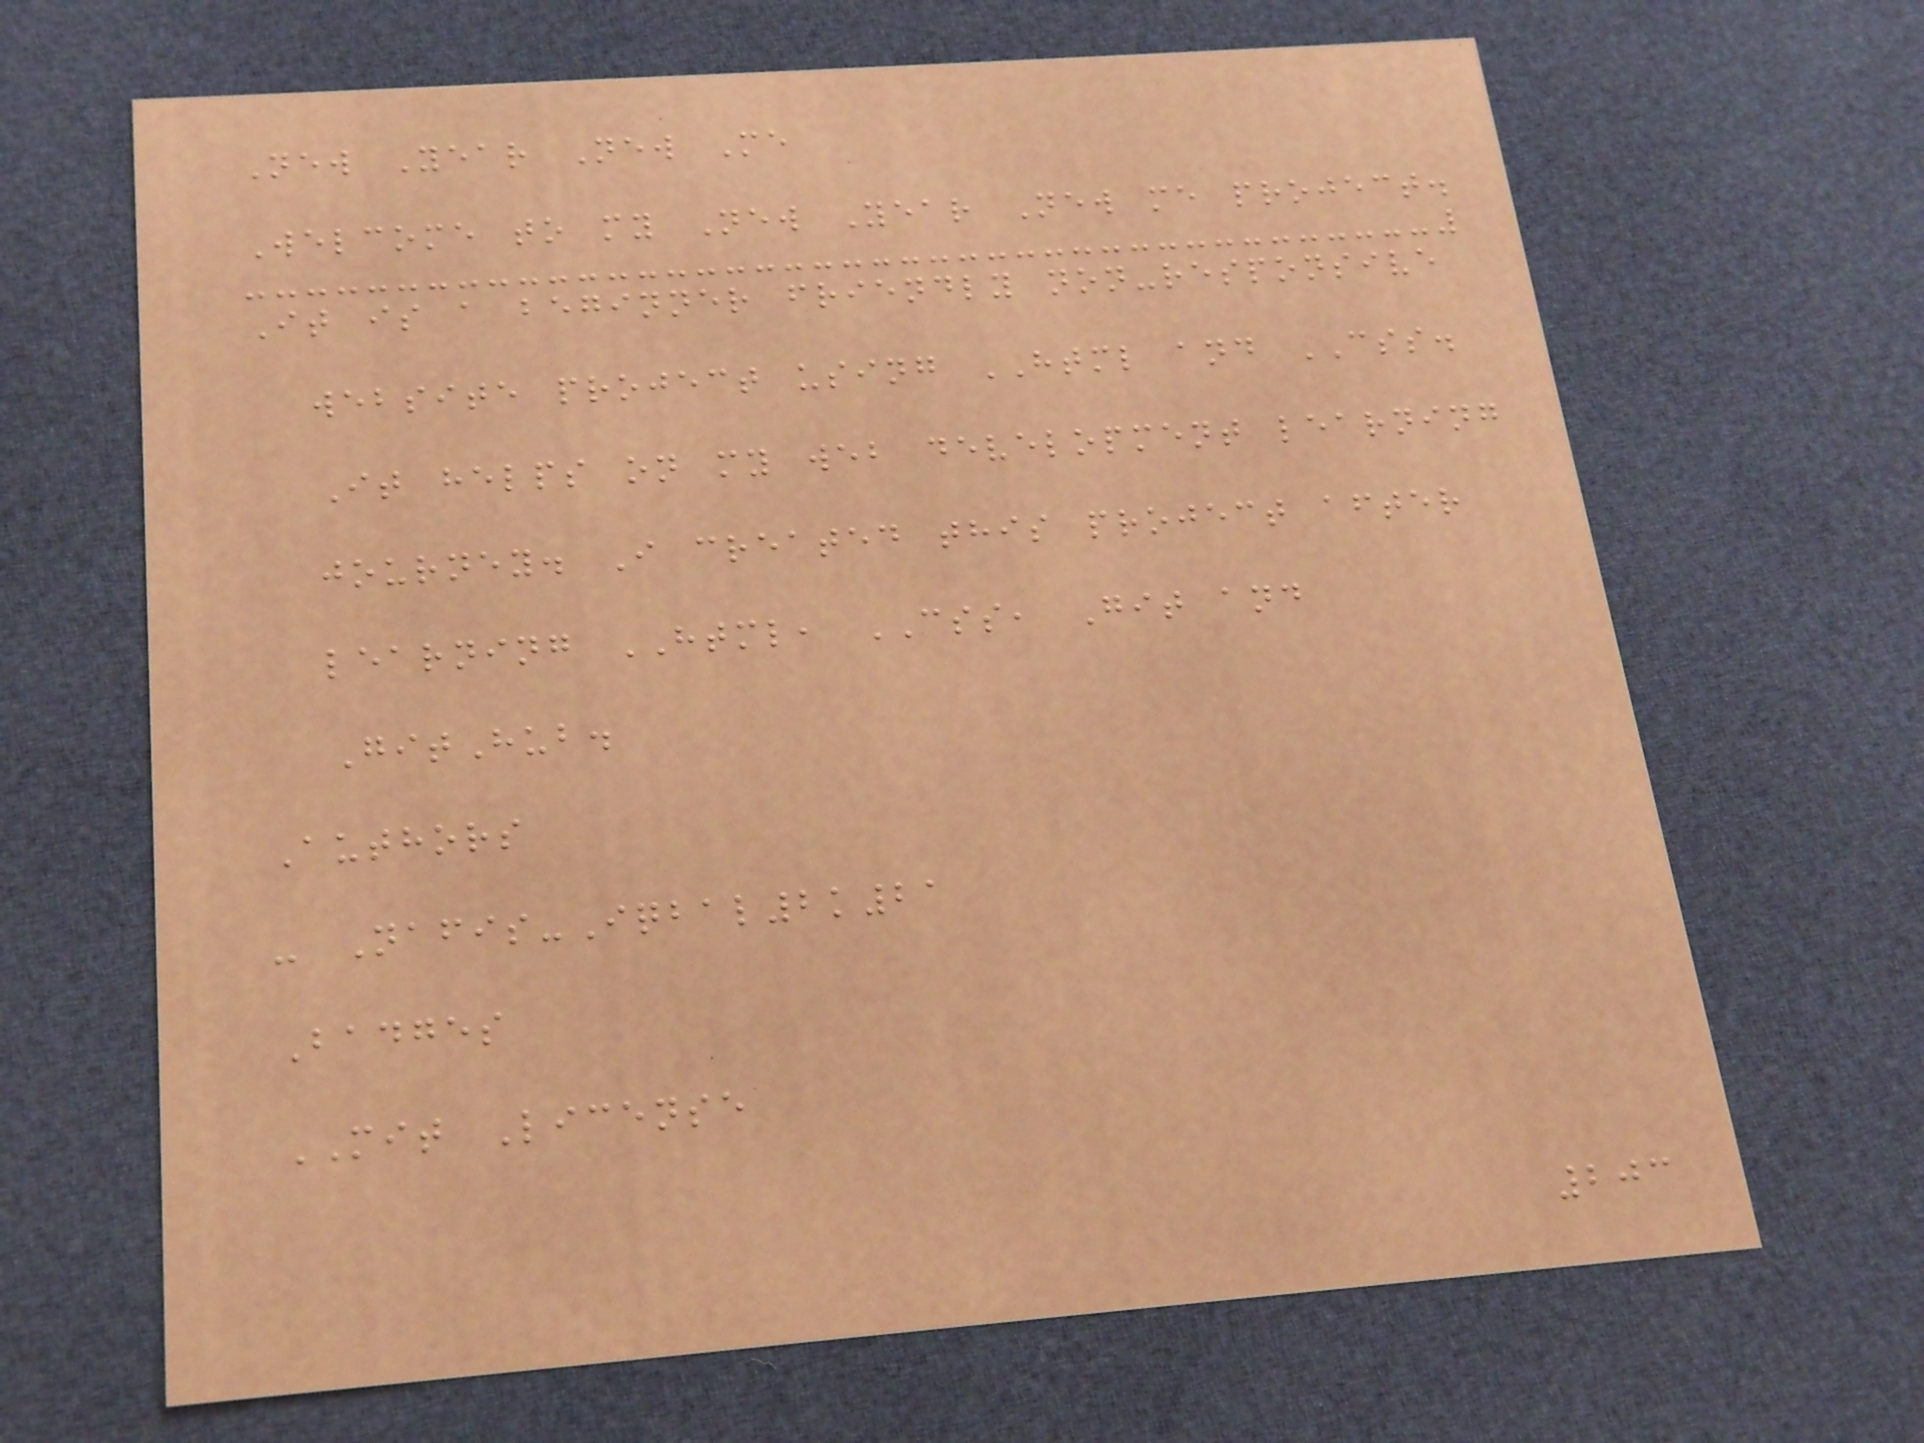New Year New Me
Welcome to my New Year New me project.
It is a beginner friendly non-responsive
website project using HTML and CSS.
It helps on my web development learning
journey. I created this project after
learning HTML, CSS, Git and
GitHub.
Authors
- Nafis-Iqbal2k21
Badges
MIT License
203
